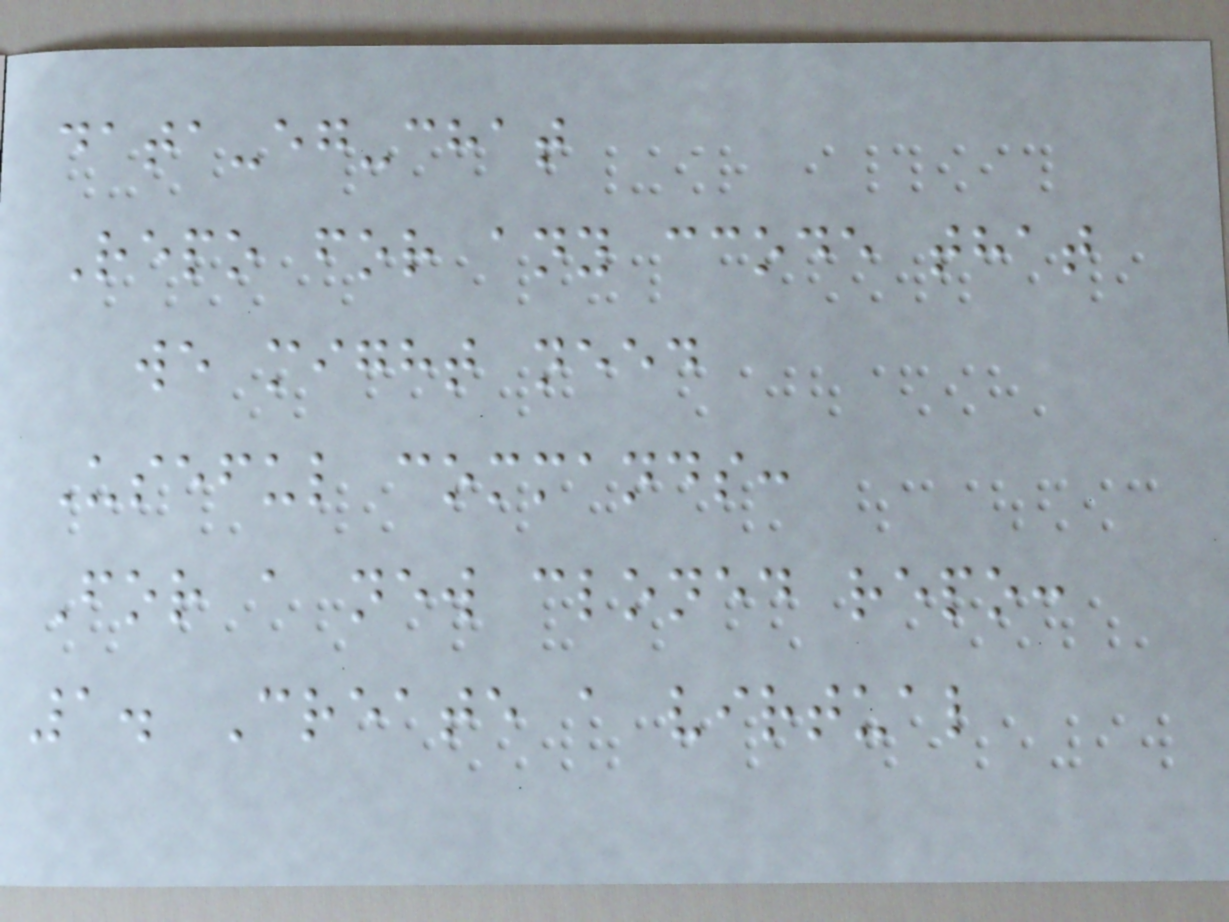data-eg-chat
Repo for any ccode that
we might need
Useful commands:
For a new cloned repo:
1. Create a virtual
